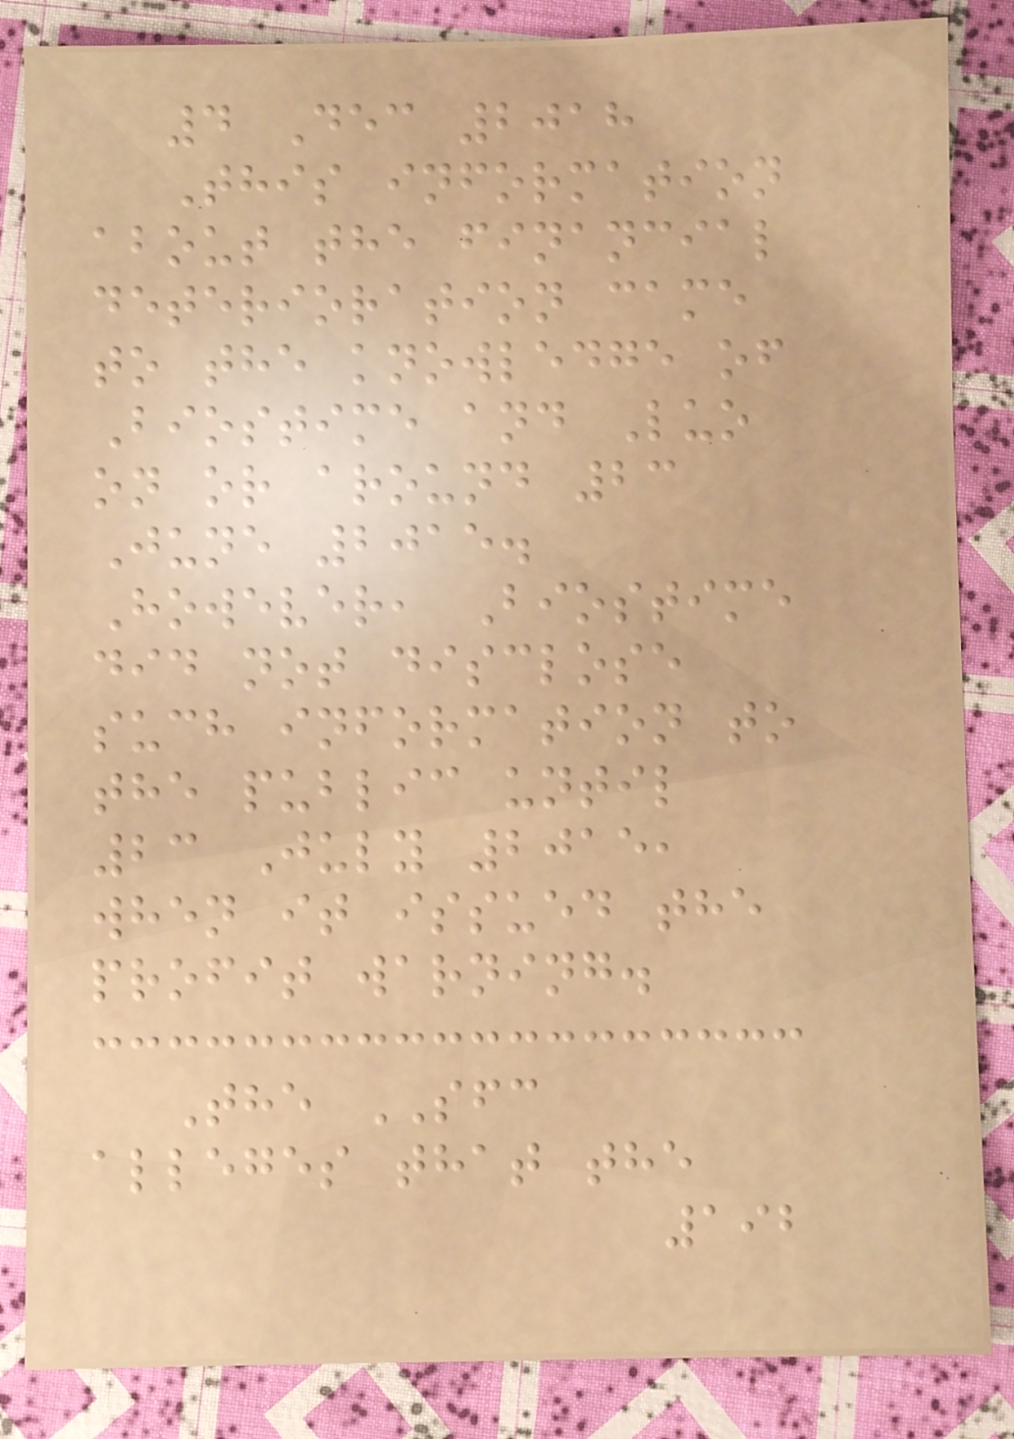4 Dec 2018
This information
about the financial
deterioration came
to the knowledge of
Biostime and Luo
on or around 23
June 2015.
However, Biostime
did not disclose
such information to
the public until
23 July 2015,
when it issued the
profit warning.
The SFC
alleges that the
192
